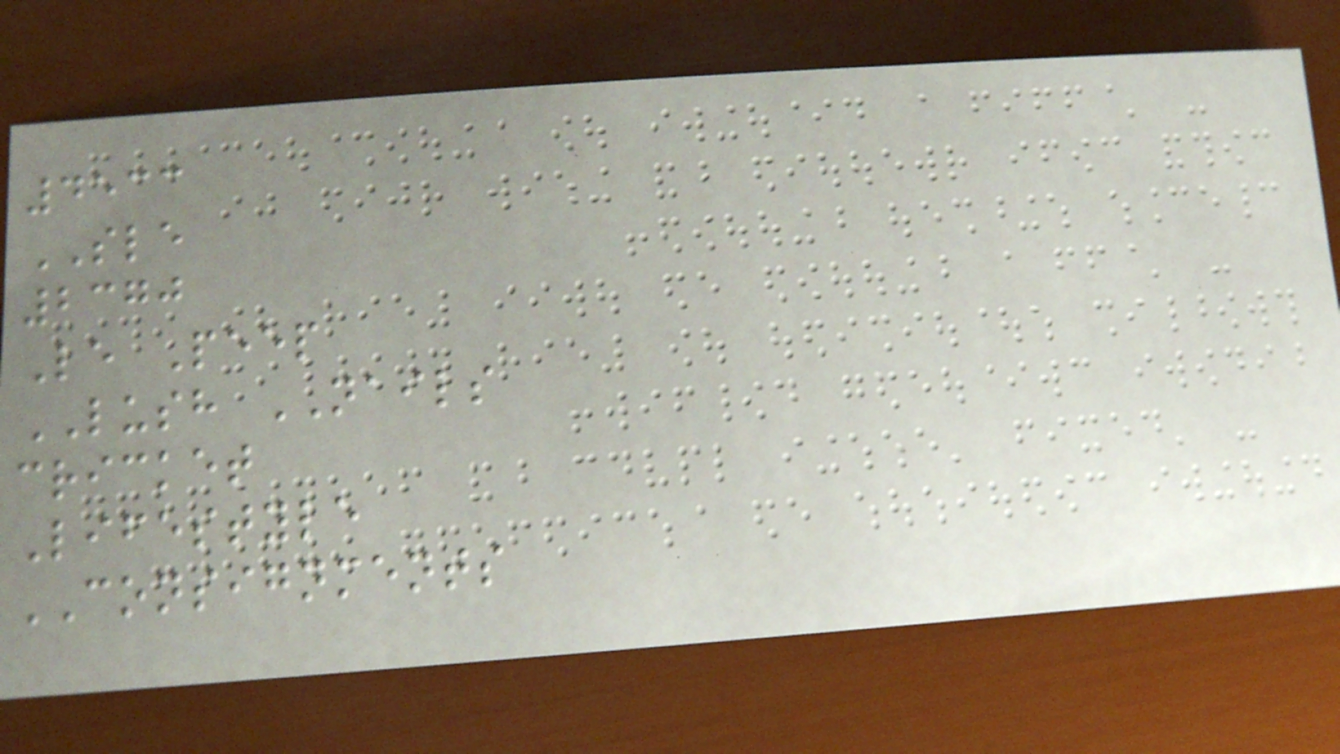4533
SLE
2370
Le Peep
LUSH NAILS
cricket
Lifestyle
CONSIGNMENTS
